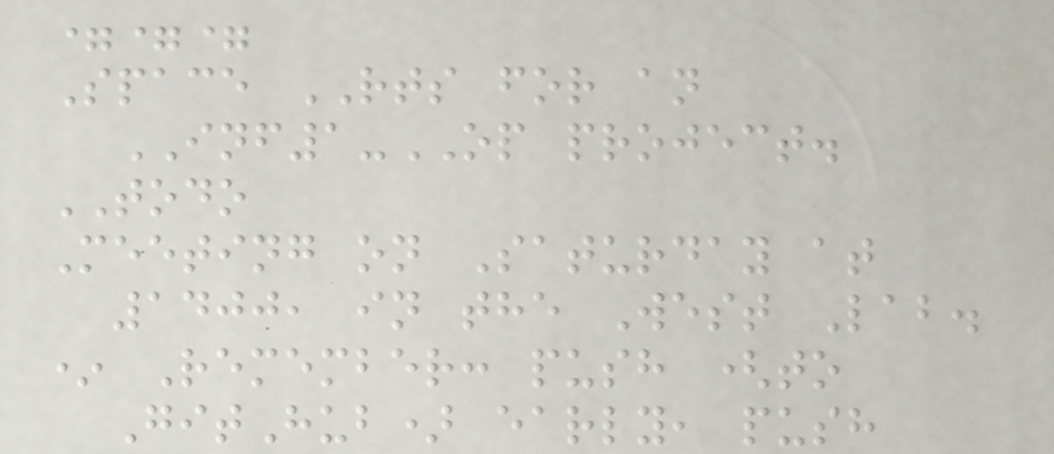===
Space RTS for an
INF1-OP project.
TODO
Meeting on Saturday at
1400, in the West Lab.
* Remember: push (to
GitHub) early, push
